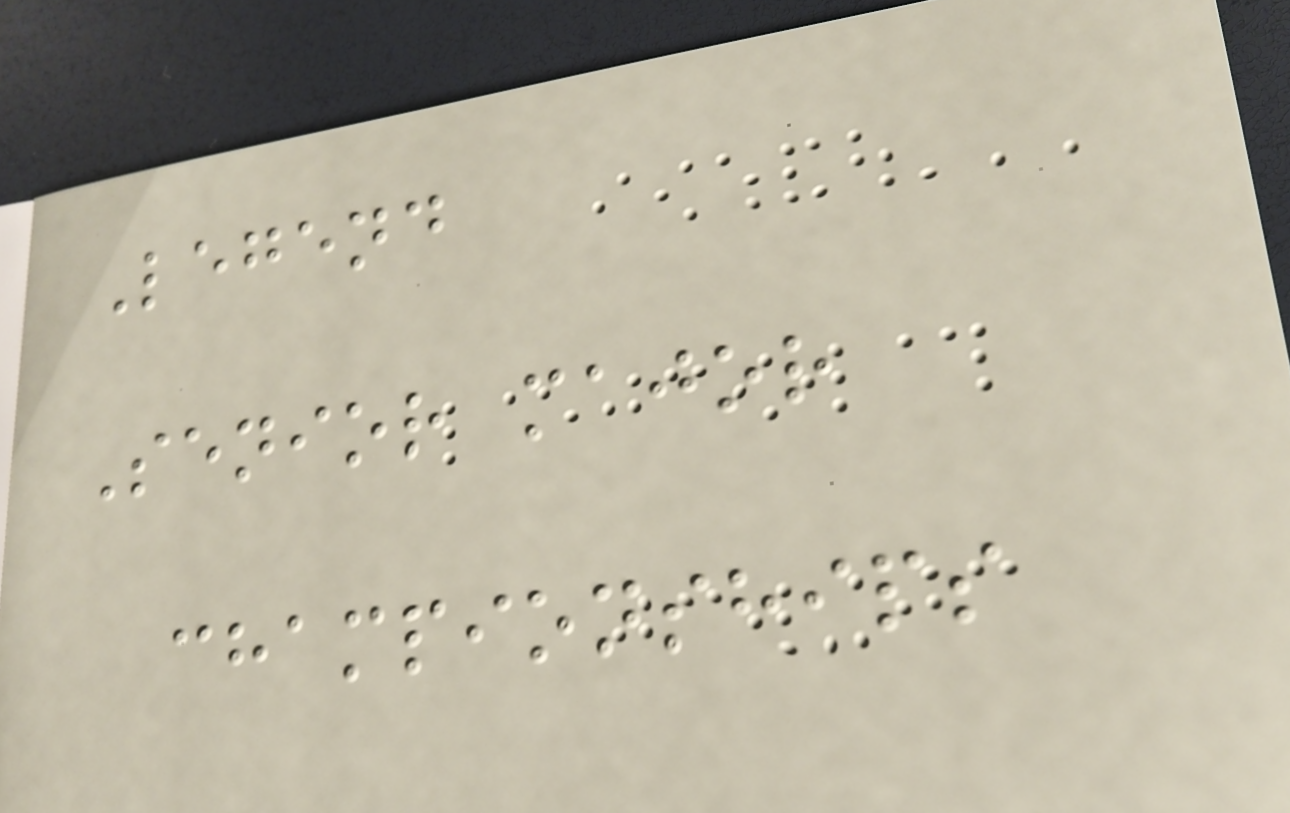Legend
Senior major
championships
